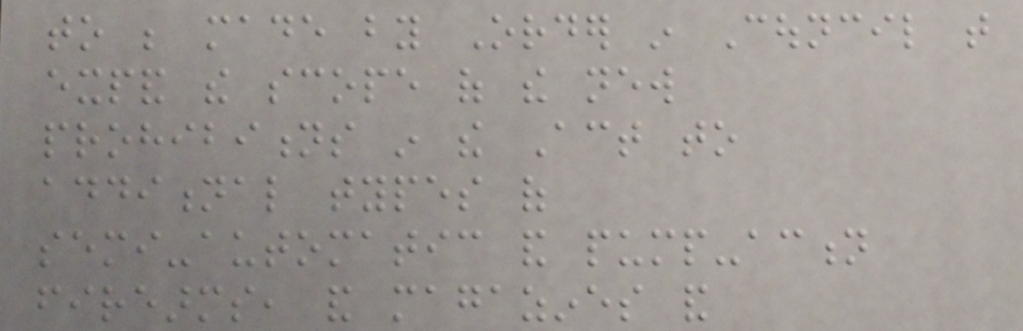to be made by Order in Council that
expand the scope of the new
prohibitions in the Act to
additional types of
semi-automatic and pump-action
firearms, and magazines and
